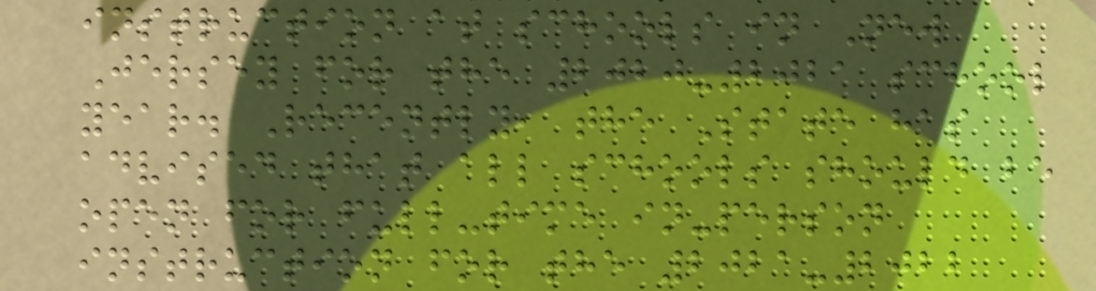instruction at schools in New
Jersey for the 2020-2021 school
year. Recently, the State has
advised that all schools should be
open for full-time in-person
instruction for the 2021-2022
